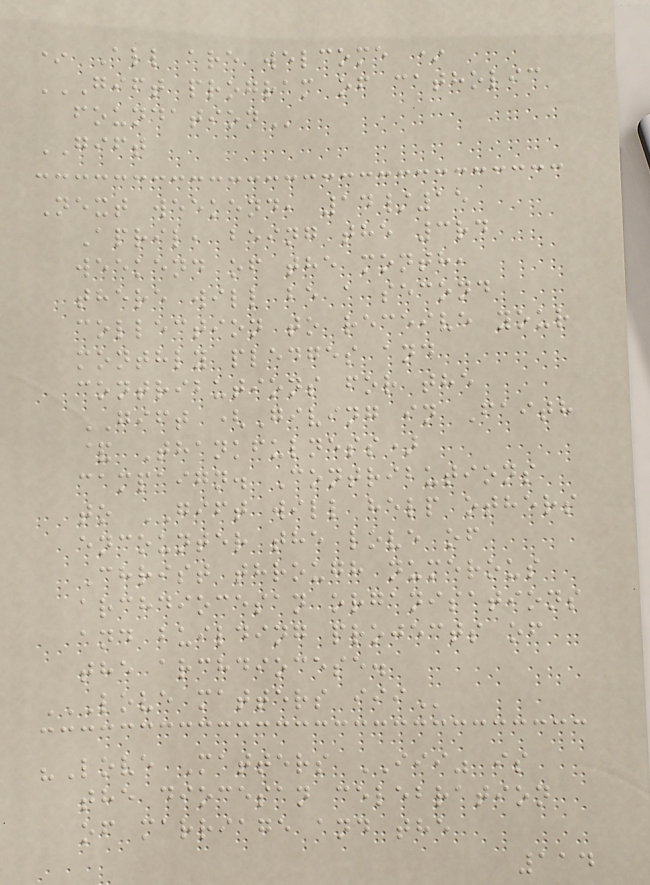* All are welcome *
GIFT PROGRAM OF CATHOLIC
FOUNDATION
GIFT
Next weekend, 14/15
April, being the 3rd
weekend of the month,
there will be a second
collection to receive your
monthly pledges and
contributions for the
GIFT (Giving in Faith
& Thankfulness)
campaign. Contributions
to GIFT will help others
encounter the love of
Christ through numerous
archdiocesan organisations
and building projects of
the archdiocese.
LOVE MATTERS III
"Love Matters III" is
the diocesan celebration
of marriage and the
114
